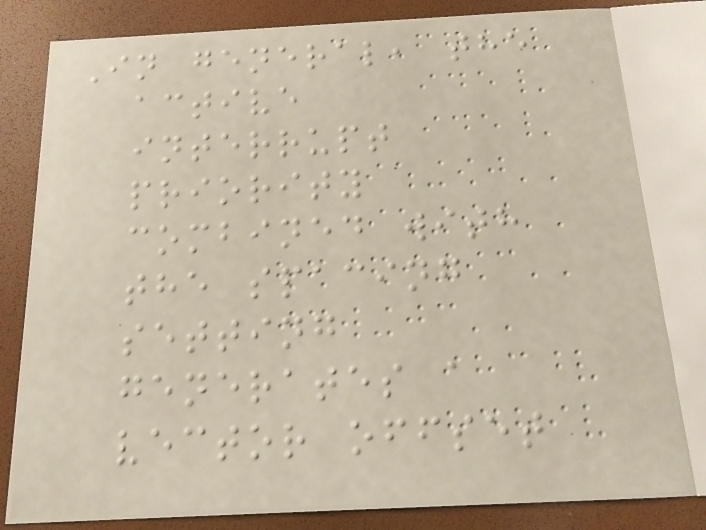In general, the
active
interrupt
priority
combined with
the spacing
setting
generates a
vector offset
